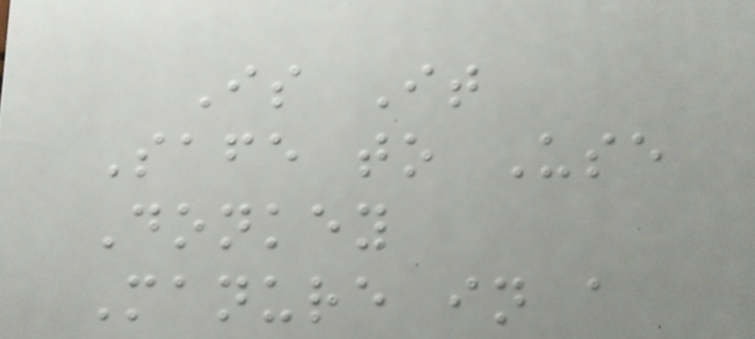Is It
Safe to Use
Donkey
Manure in a
